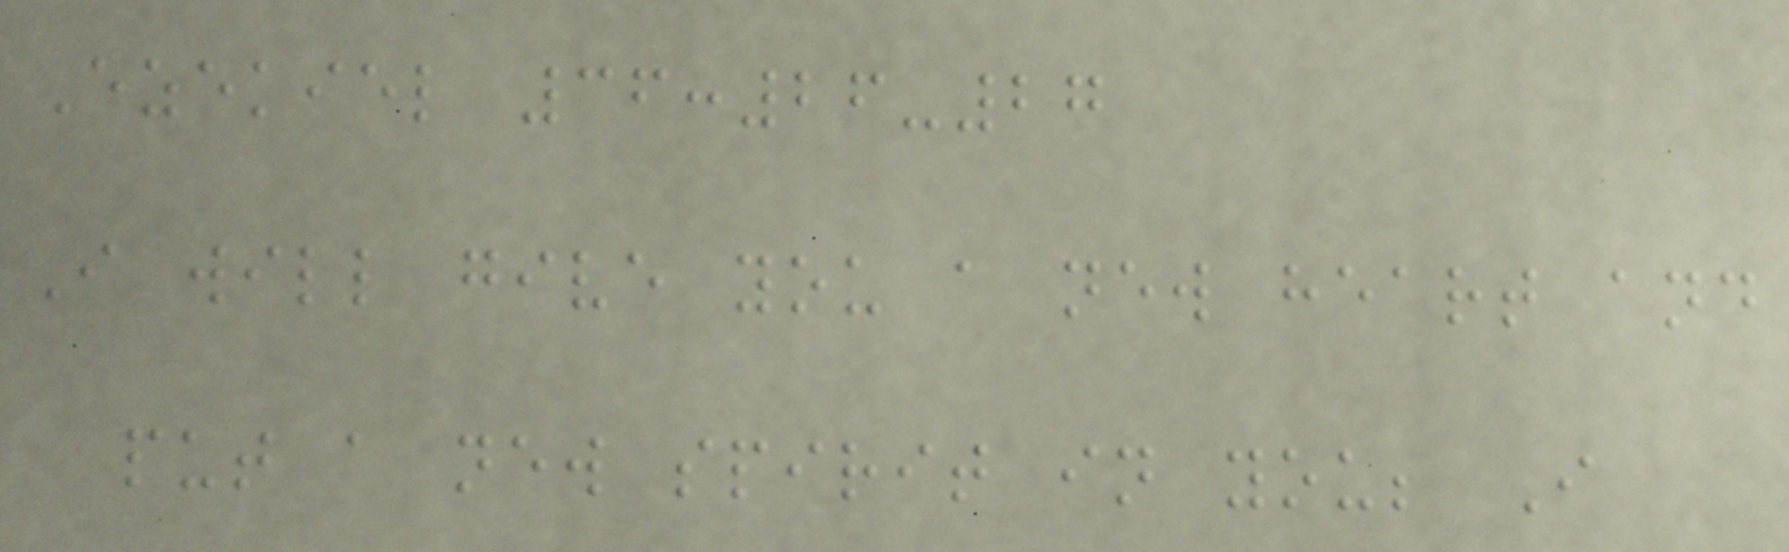Ezekiel 36:26-27
I will give you a new heart and
put a new spirit in you; I
